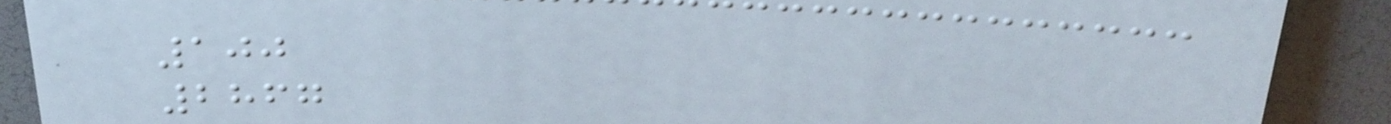100
2867
